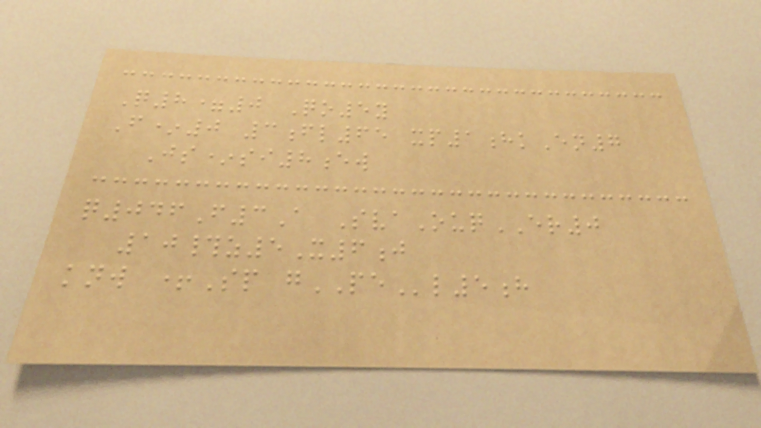Q8=0 Qo5y
F*0 3fl65 xp1hkEn7
Js*si8ew
q046F3A SvaOuqER0
10#z5X6j
knw +Sp gPEl5h
